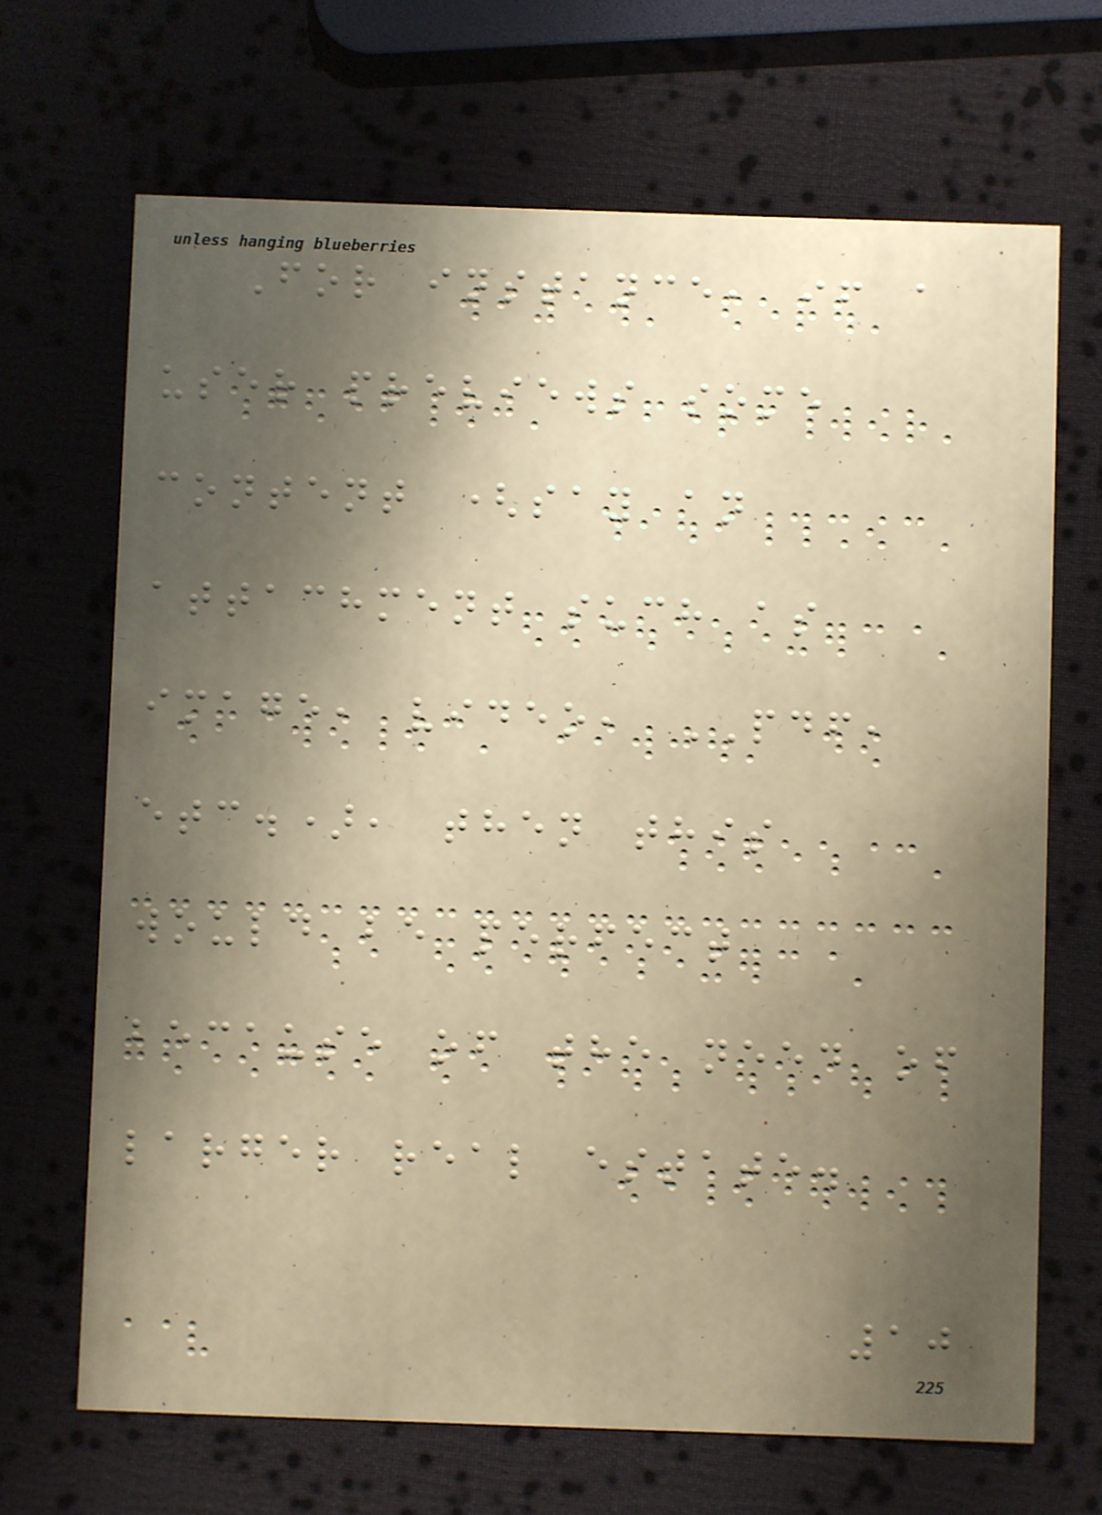For instance, if a
user previews some
content (say an
attachment such as
image, video, PDF,
etc.), then this
would be perfect
because of the need of
larger real estate.
10
